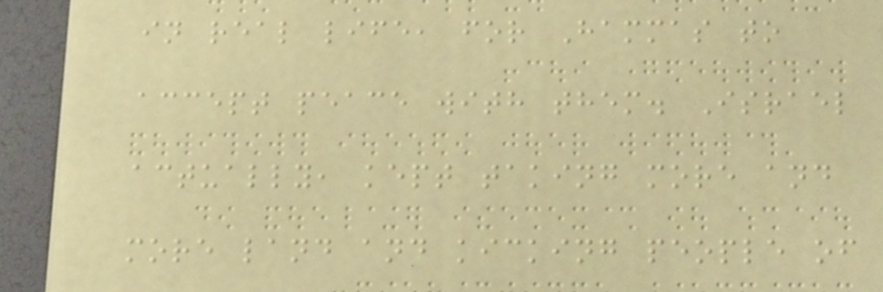in real life, for Hammas to
accept peace with them. Israel
actually, kept taking more and
more land and kicking people of
